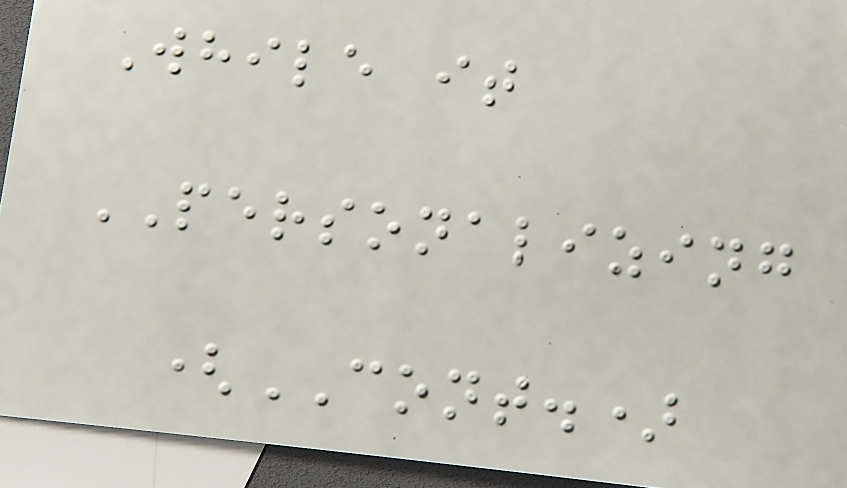While it
PERSONALIZING
(CONT.)
